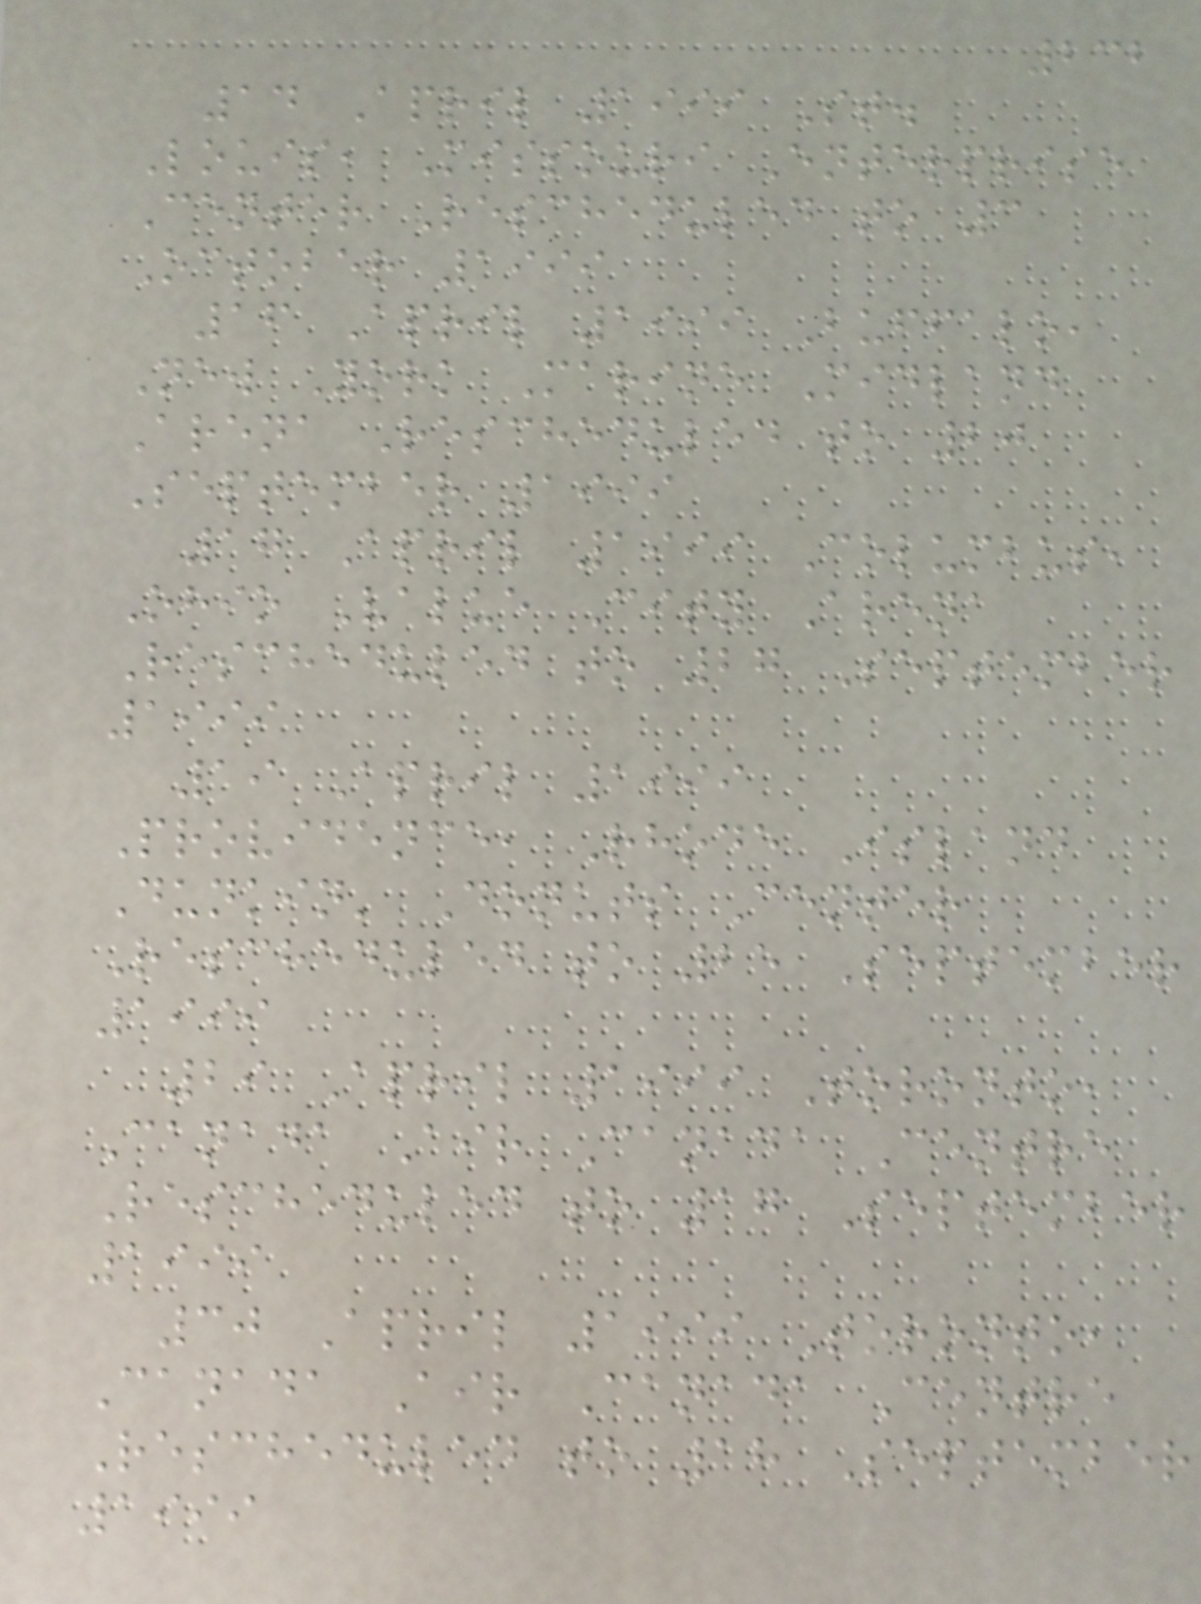232
14 April 1999 St.
Louis, Missouri Enterprise
Center Rescheduled to 3
October 1999
16 April 1999 Buffalo,
New York Marine Midland
Arena Rescheduled to 20
September 1999
17 April 1999 Columbus,
Ohio Value City Arena
Rescheduled to 27 September
1999
19 April 1999
Providence, Rhode Island
Dunkin' Donuts Center
Rescheduled to 25 September
1999
29 April 1999 Toronto,
Canada Air Canada Centre
Rescheduled to 17 September
1999
30 April 1999 Toronto,
Canada Air Canada Centre
Rescheduled to 18 September
1999
